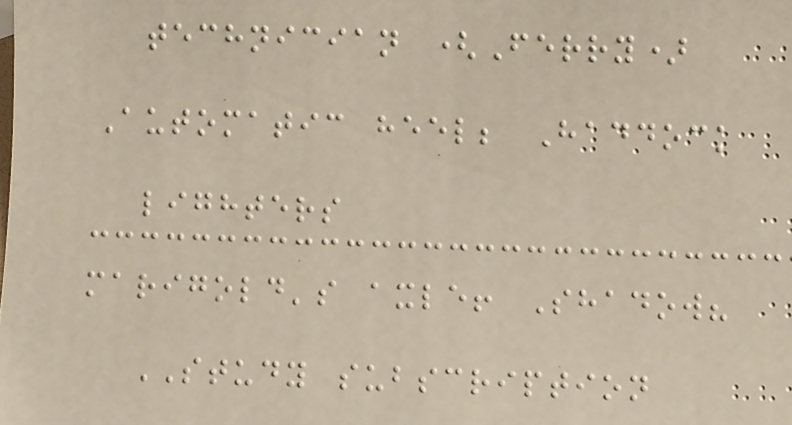technician (Ferry)
Automatic heel; Haddock
lighters
marigold's axle! Shadow?
STUDY subscription
